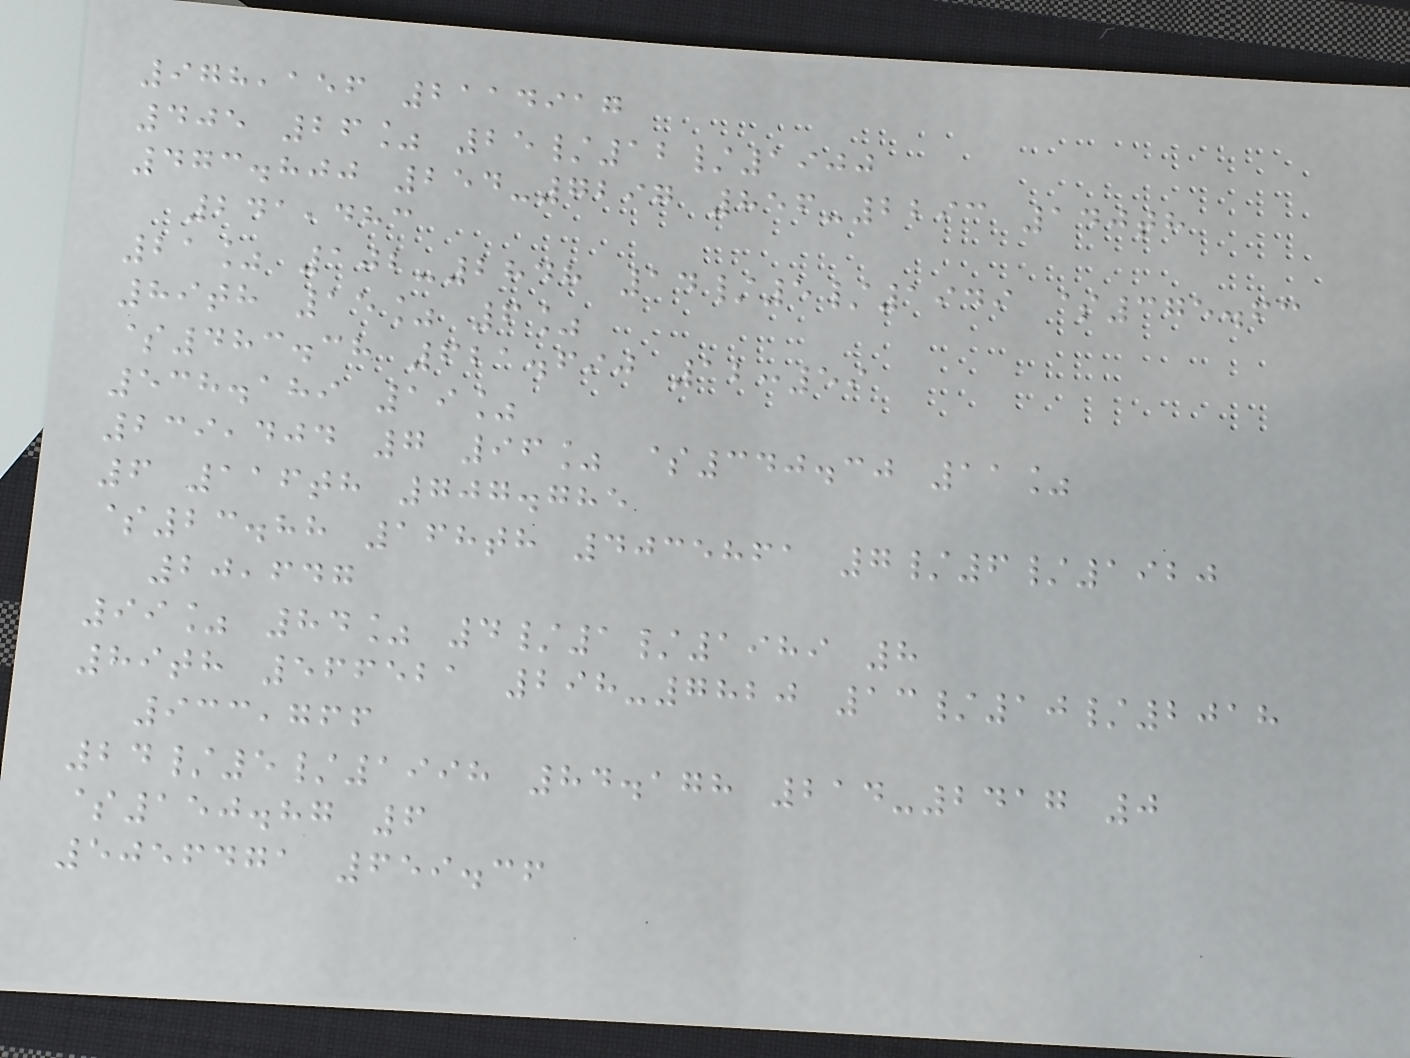978,156 2114917
405 26% 25/12/1900
473.800 254-7297 856-2293 140th
241,483
21% 102-2848 14/5/1949 $375.63
89th 15% 6%
$483.38 621.690 12:59
538.189 19%
239,404 7 96% $340.30 11%
6 116th 707.785
$23.88 168th 4035861 7/6/1920
20,647
99% 84% 4/1/1989 8
89th 566521 298-7820 13/10/2018
933,766
24/5/1998 84.178 214-2417 0
$150.87 6
5056471 659.36
